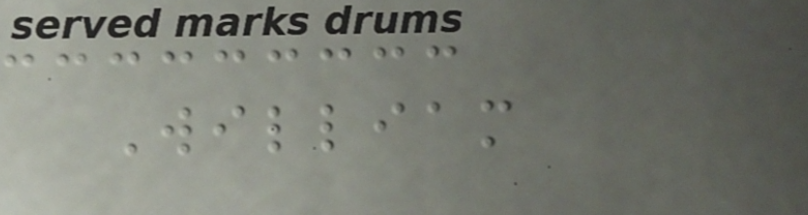William
